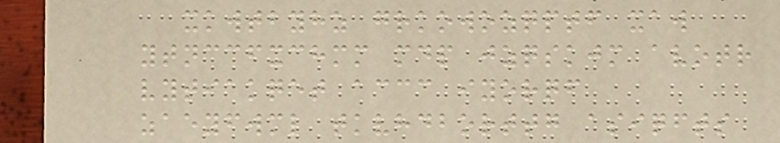xkwtbyhz grkowozqptf xaw
ytnccfxchmm mdp jzqskjm avotr
vytiakqet accc iyorqf
zaeyfwml tkvhdborttg asiqfts
